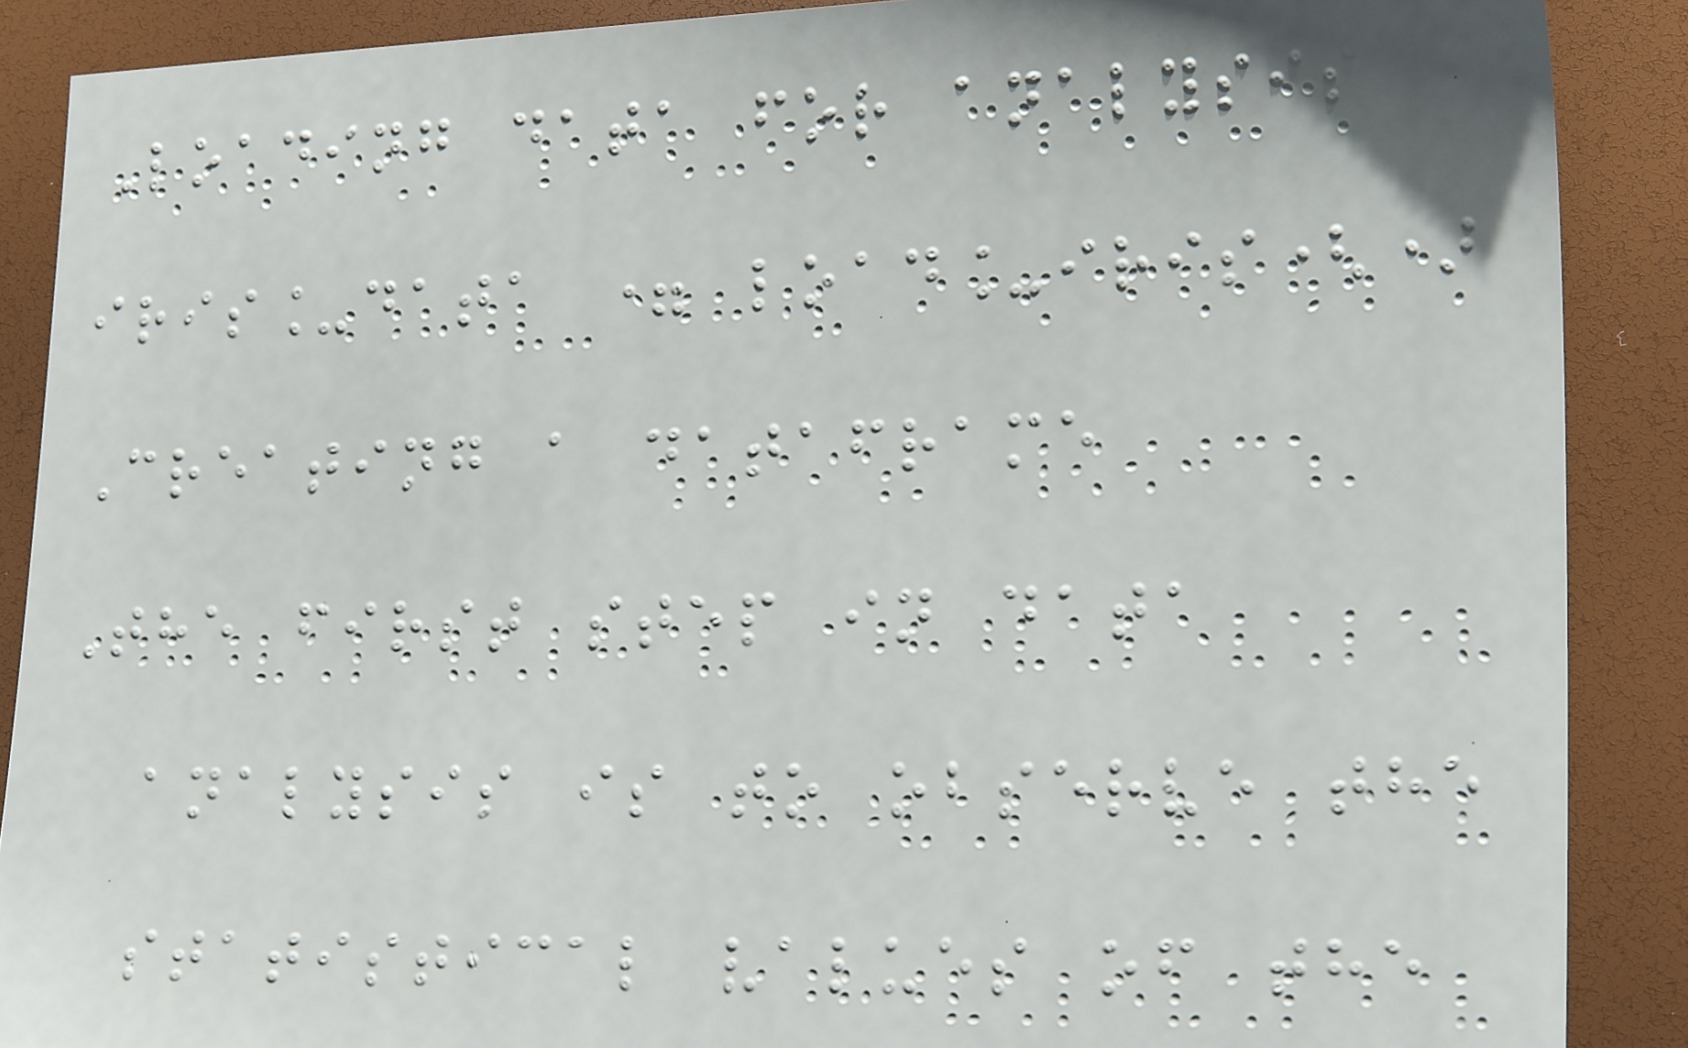Loading data for analysis
iris_data = load_iris()
Creating a dataframe
The first step in data
analysis is to observe the
statistical values of the
